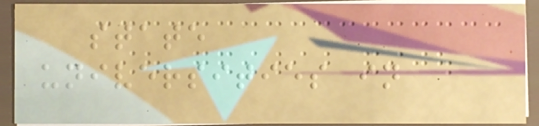state
universities in
